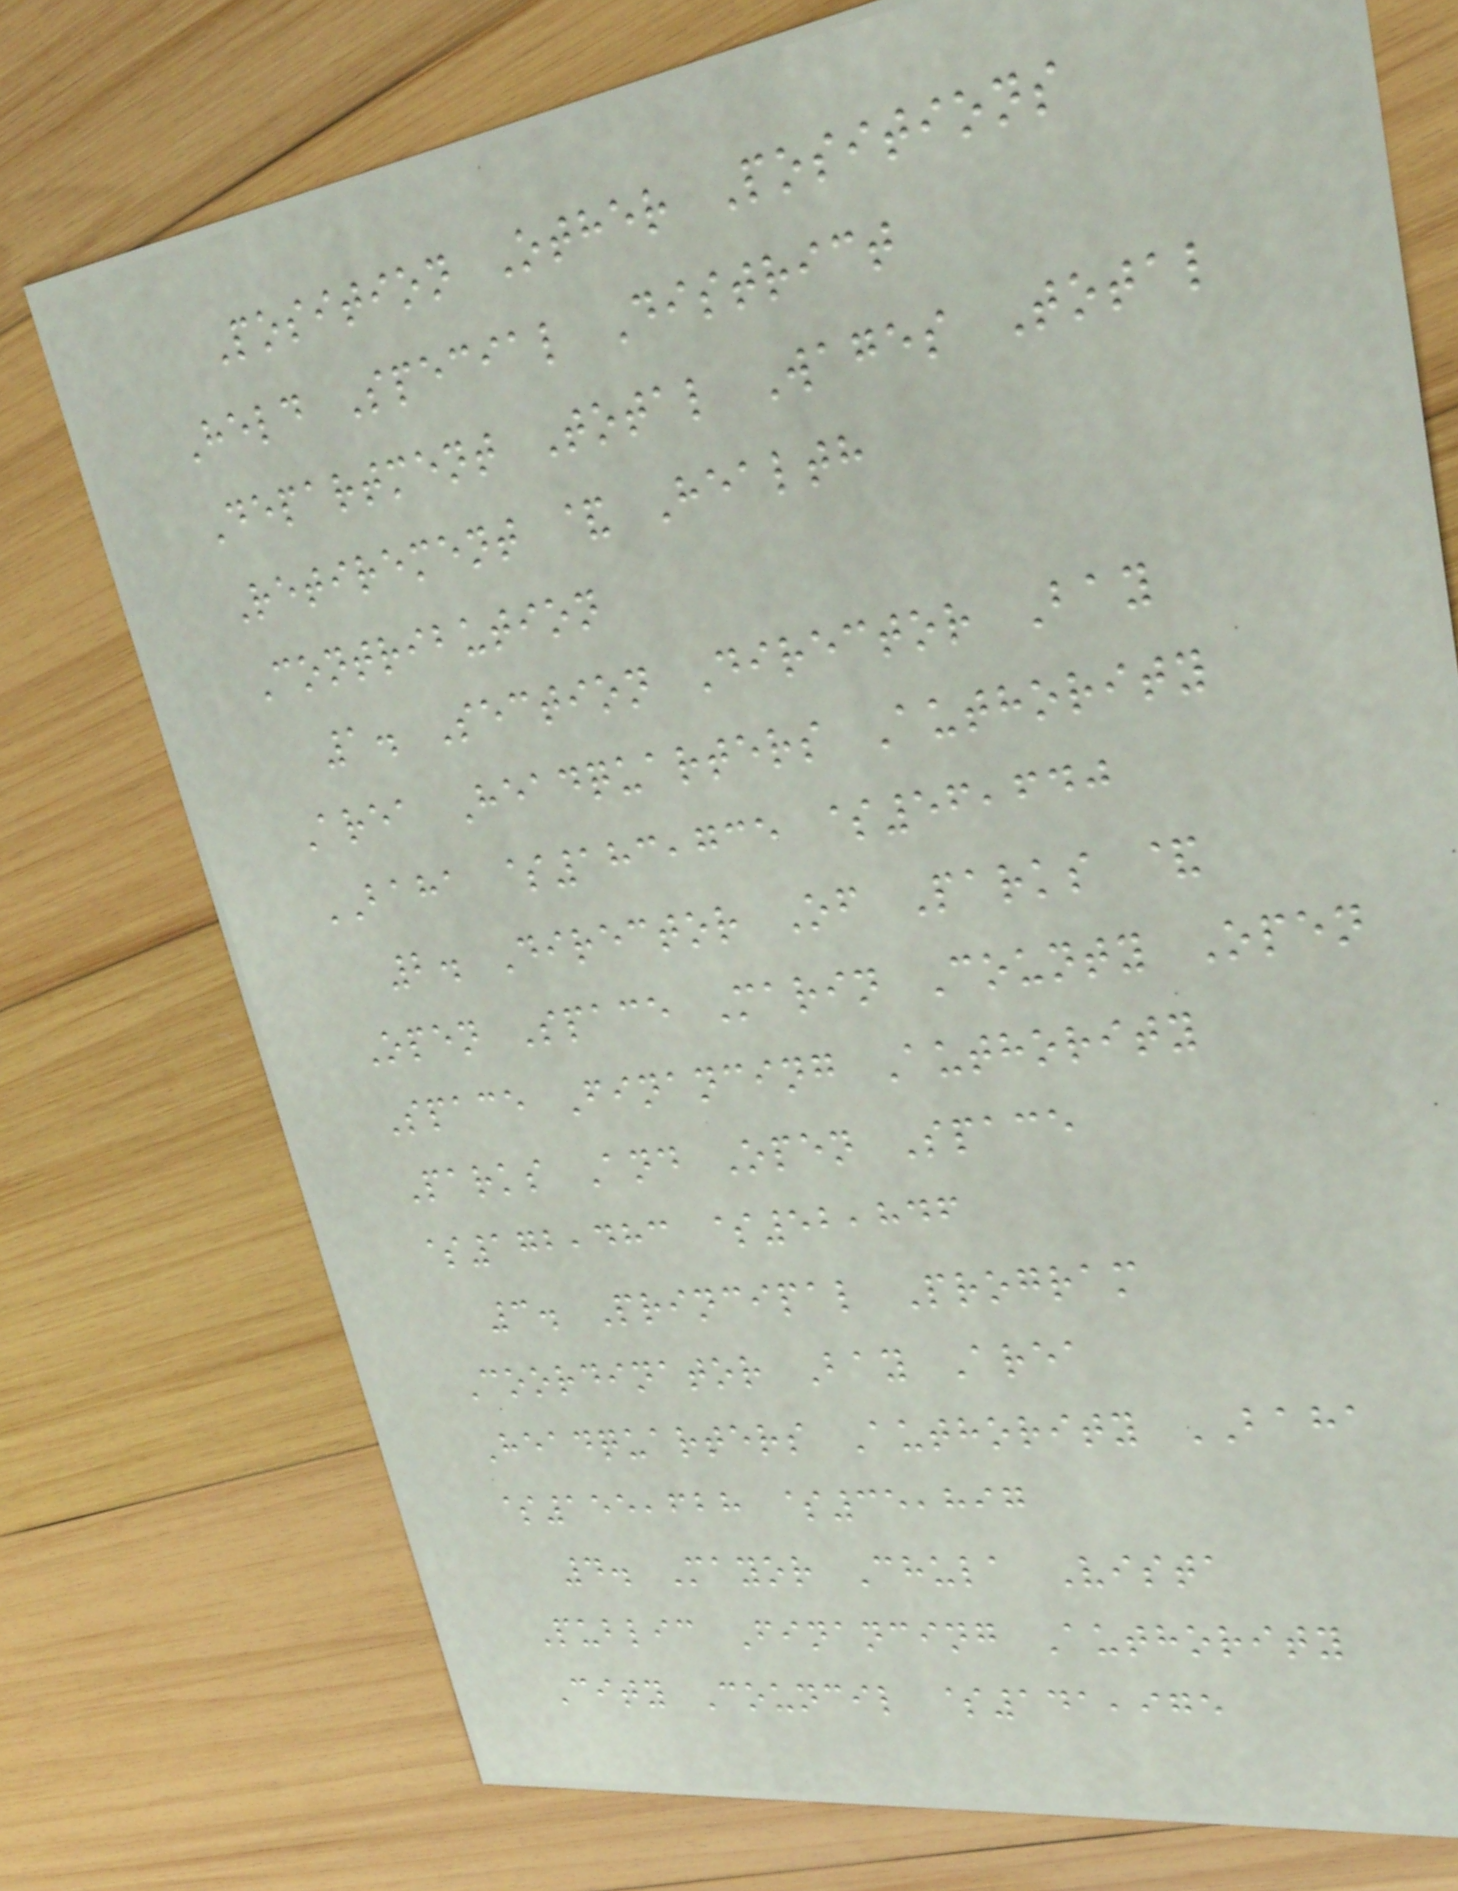Position Other Positions
Held Special District
Department Total Wages Total
Retirement & Health
Contribution
1. Section Director Bay
Area Headquarters Authority
BAHA $183,735 $56,640
2. Director Of Parks &
Open Space Marin County Open
Space Financing Authority
Parks And Open Space
$172,483 $52,846
3. Principal Program
Coordinator Bay Area
Headquarters Authority BAHA
$155,628 $35,897
4. Mayor Chula Vista
Public Financing Authority
City Council $141,975
